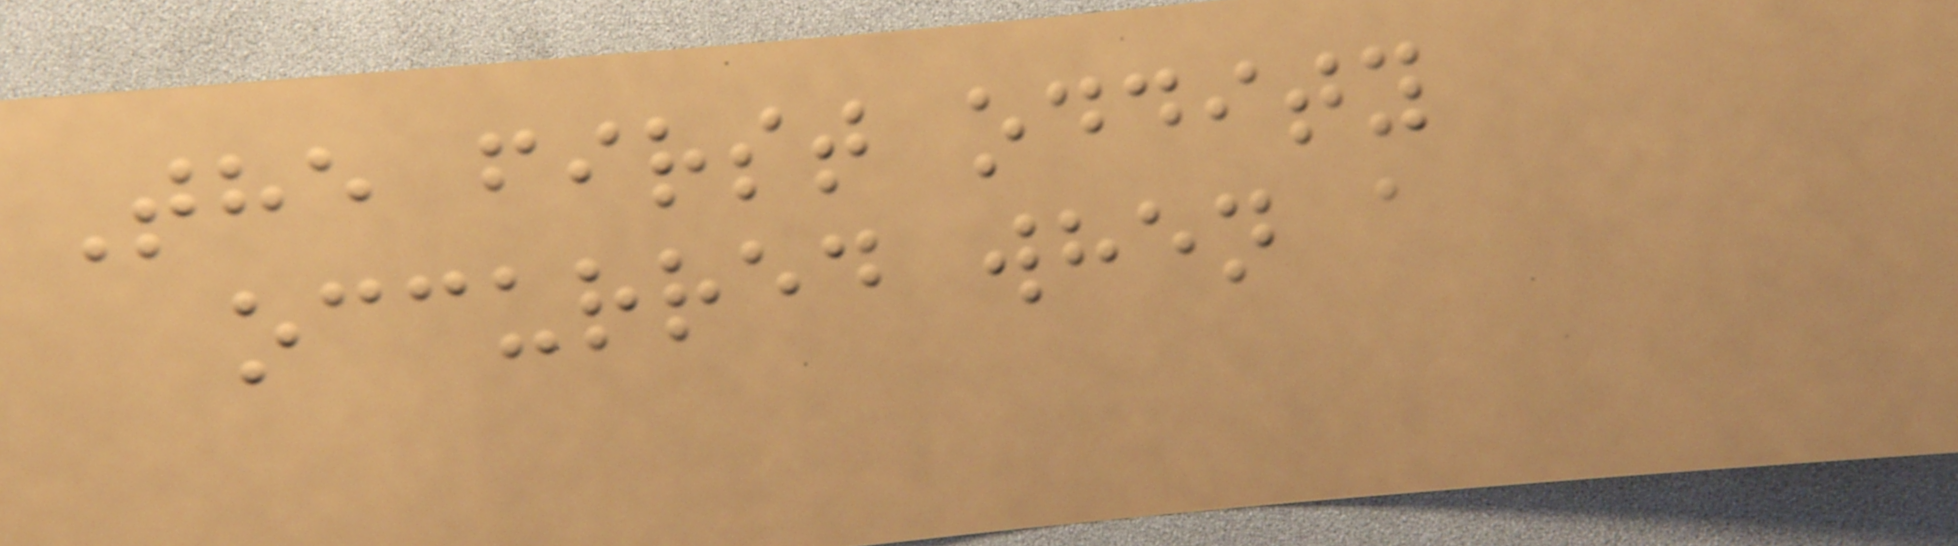The first oddity
occurred when a
